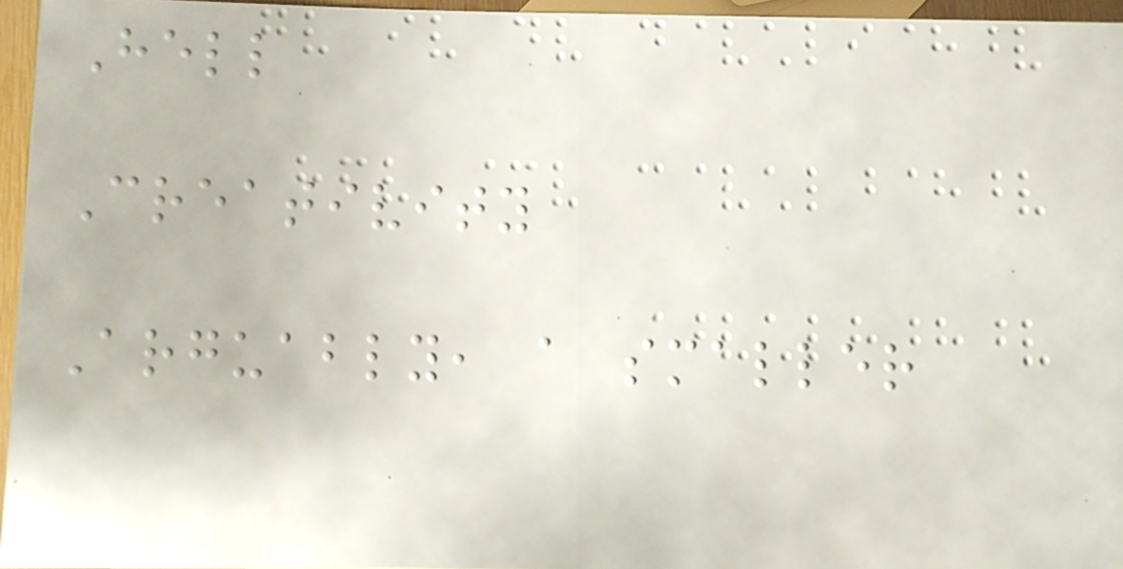Hell
Creativity
Arguably, a smaller
